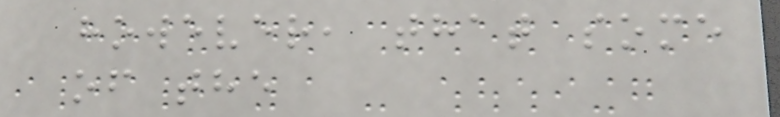however, that some
of the
